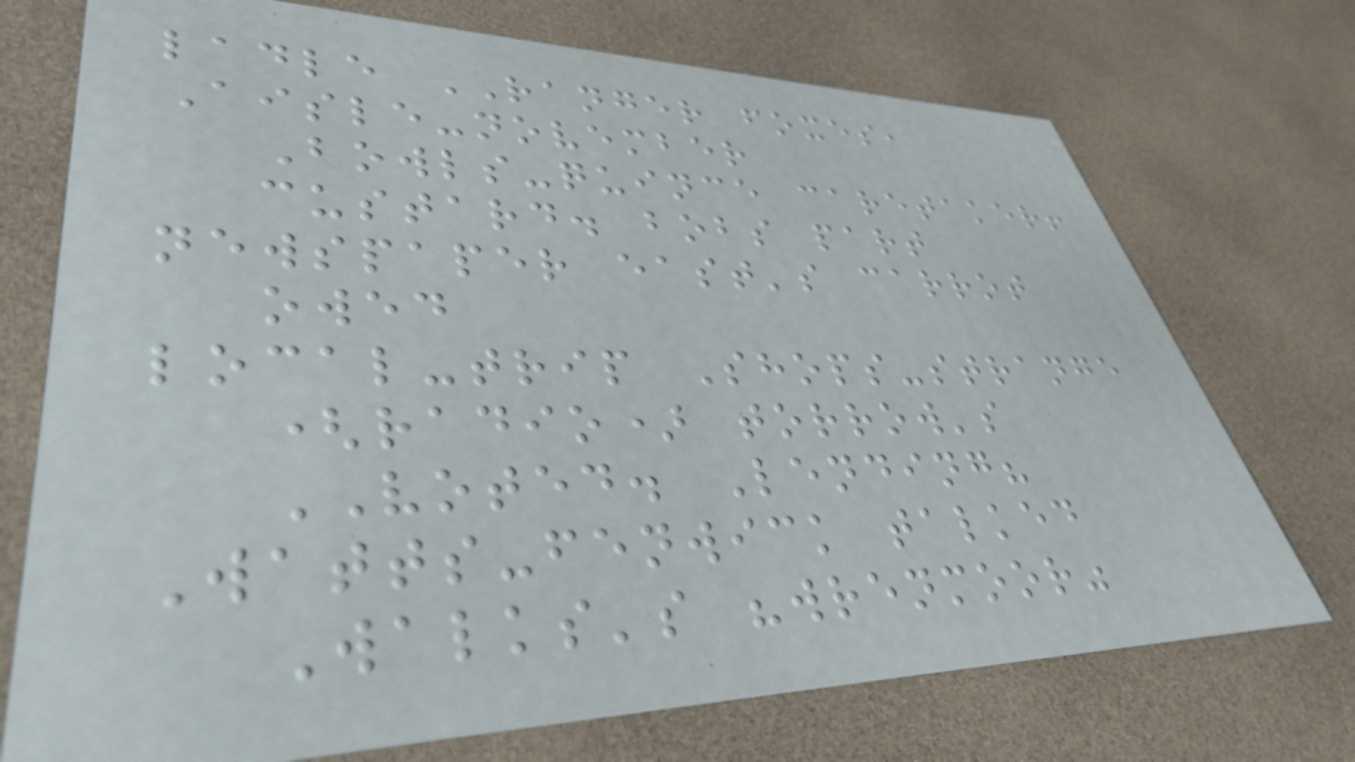ladle RANGER foxes,
Aisle-november
Bowls-quince caretaker!
custard. bobs part
newspaper east's carrot
owed
local-trip Shops-strange
(radio) torrow's
VOTED. Lending?
Watts-fenwick talked
Walks's "wrenmoor"
